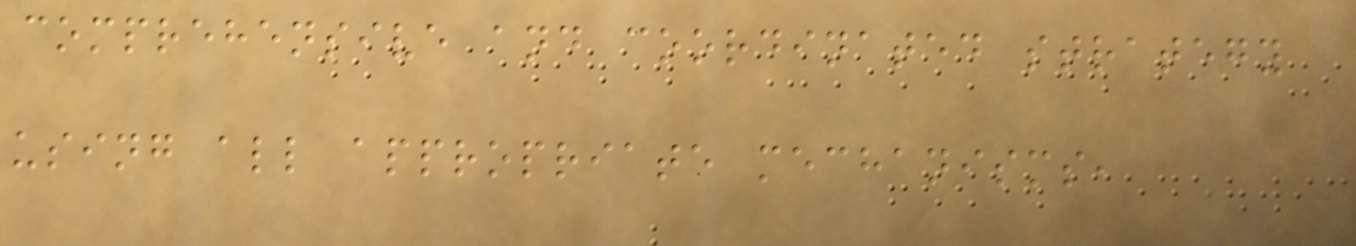comprehensive and coordinated strategy
using all appropriate mechanisms,
